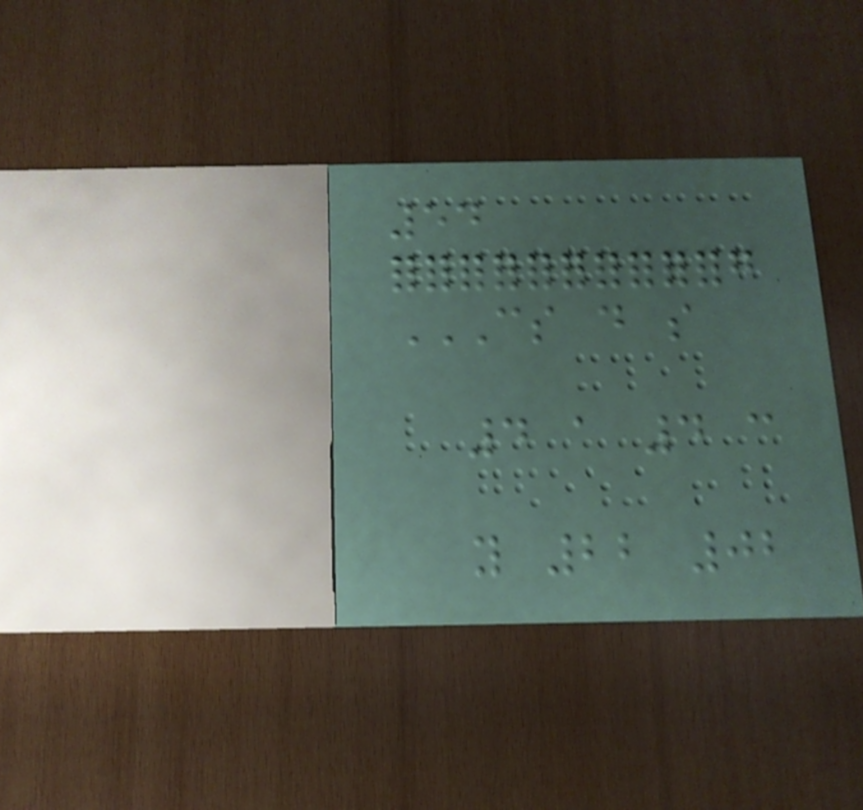54
CS D S
4 A 4 C
Y 22 02
